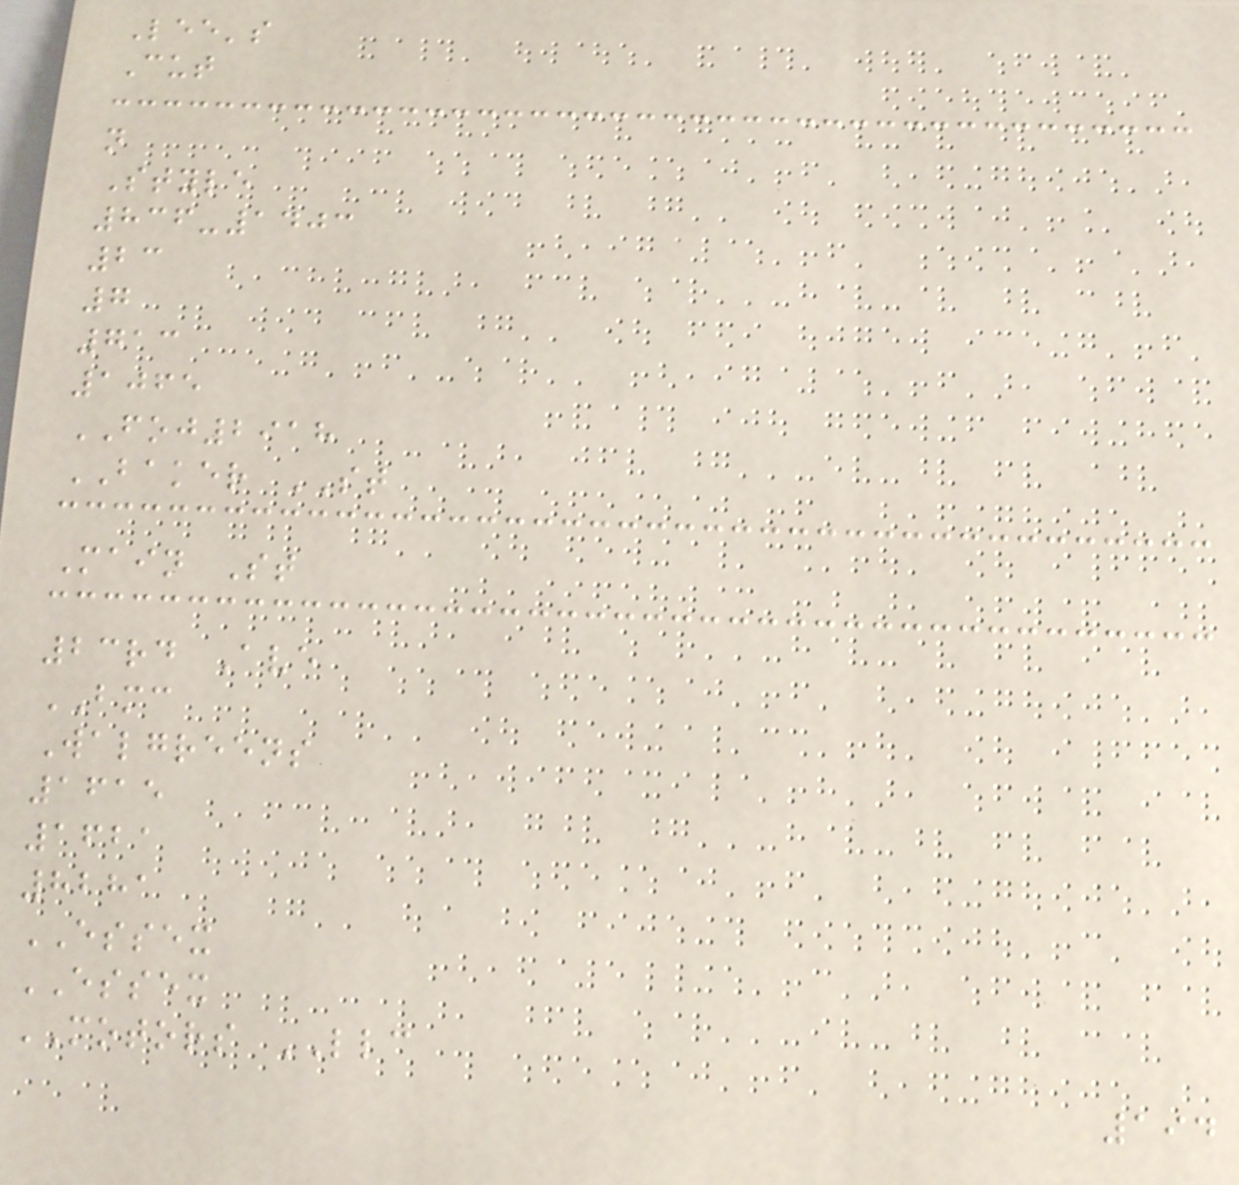Lee's
Cut
n
Style
836-1403
23
7
713
1065
FOJ2918
BAKER ST
Main St
23rd Ave
BMC
Walgreens
1615
1621
8281
ESSEX
ESSEX
MOTORS LLC
194
